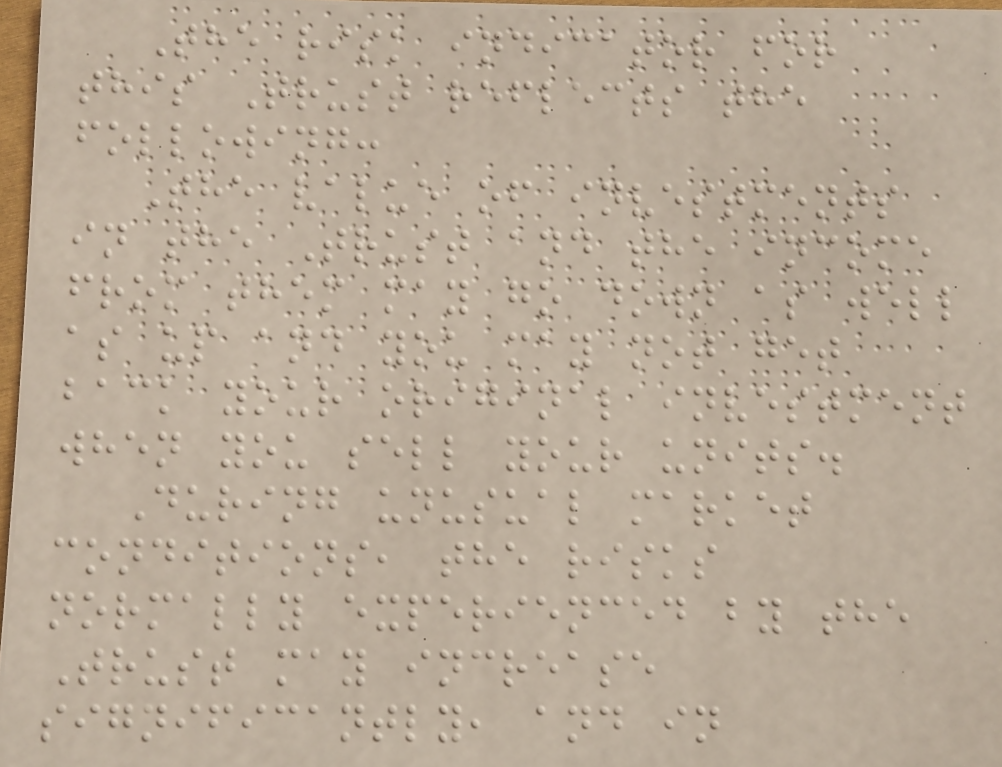The risk indicator for
this Trust reflects the
following:
The value of investments
in the Trust and the income
from them may go down as well
as up and you may not get
back your original investment
when you sell your units.
During unusual market
conditions, the risks
normally experienced by the
Trust may increase
significantly, and in
